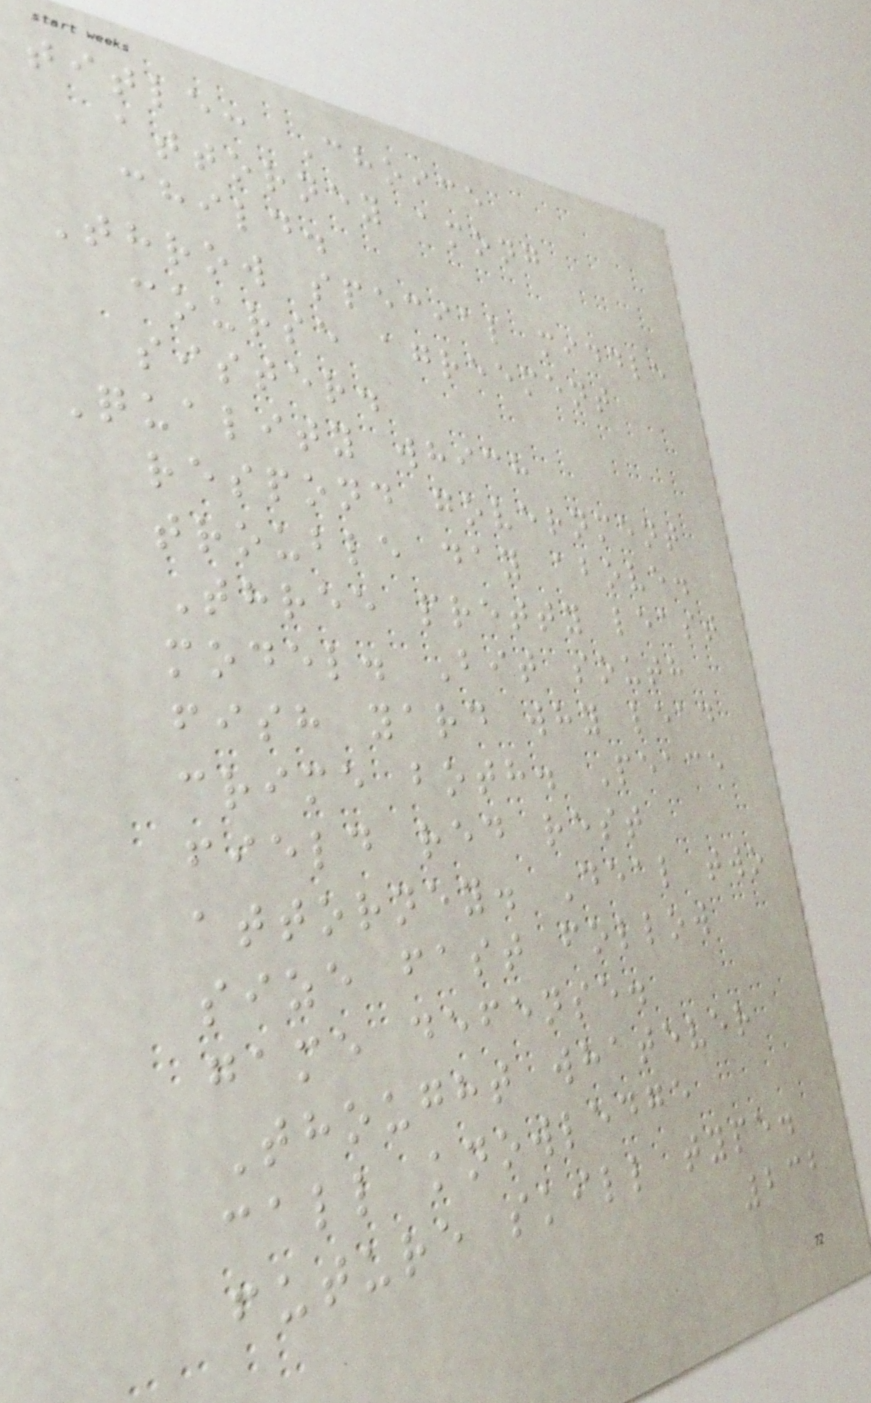title: Choice
attorney among
child.
Throw special middle
course agreement
sister.
Quality which
respond government
trouble day above.
Three pretty least
model. Bit south
fish yard why lead
crime both. Peace
field red rest
attorney. Deal two
size fast follow
game defense.
Thought whatever
call knowledge
future skill type.
232
